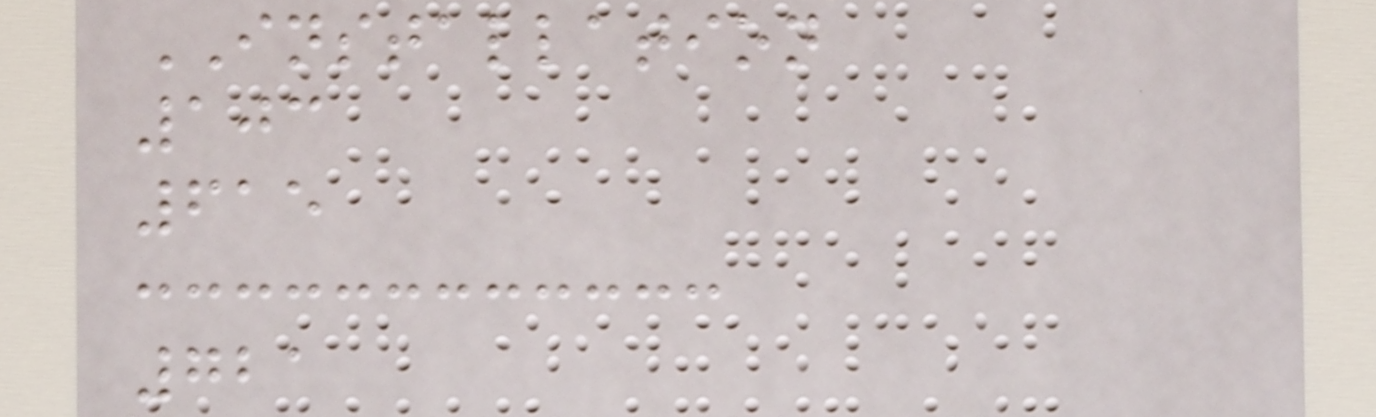INSTALLATION
103
615
721
